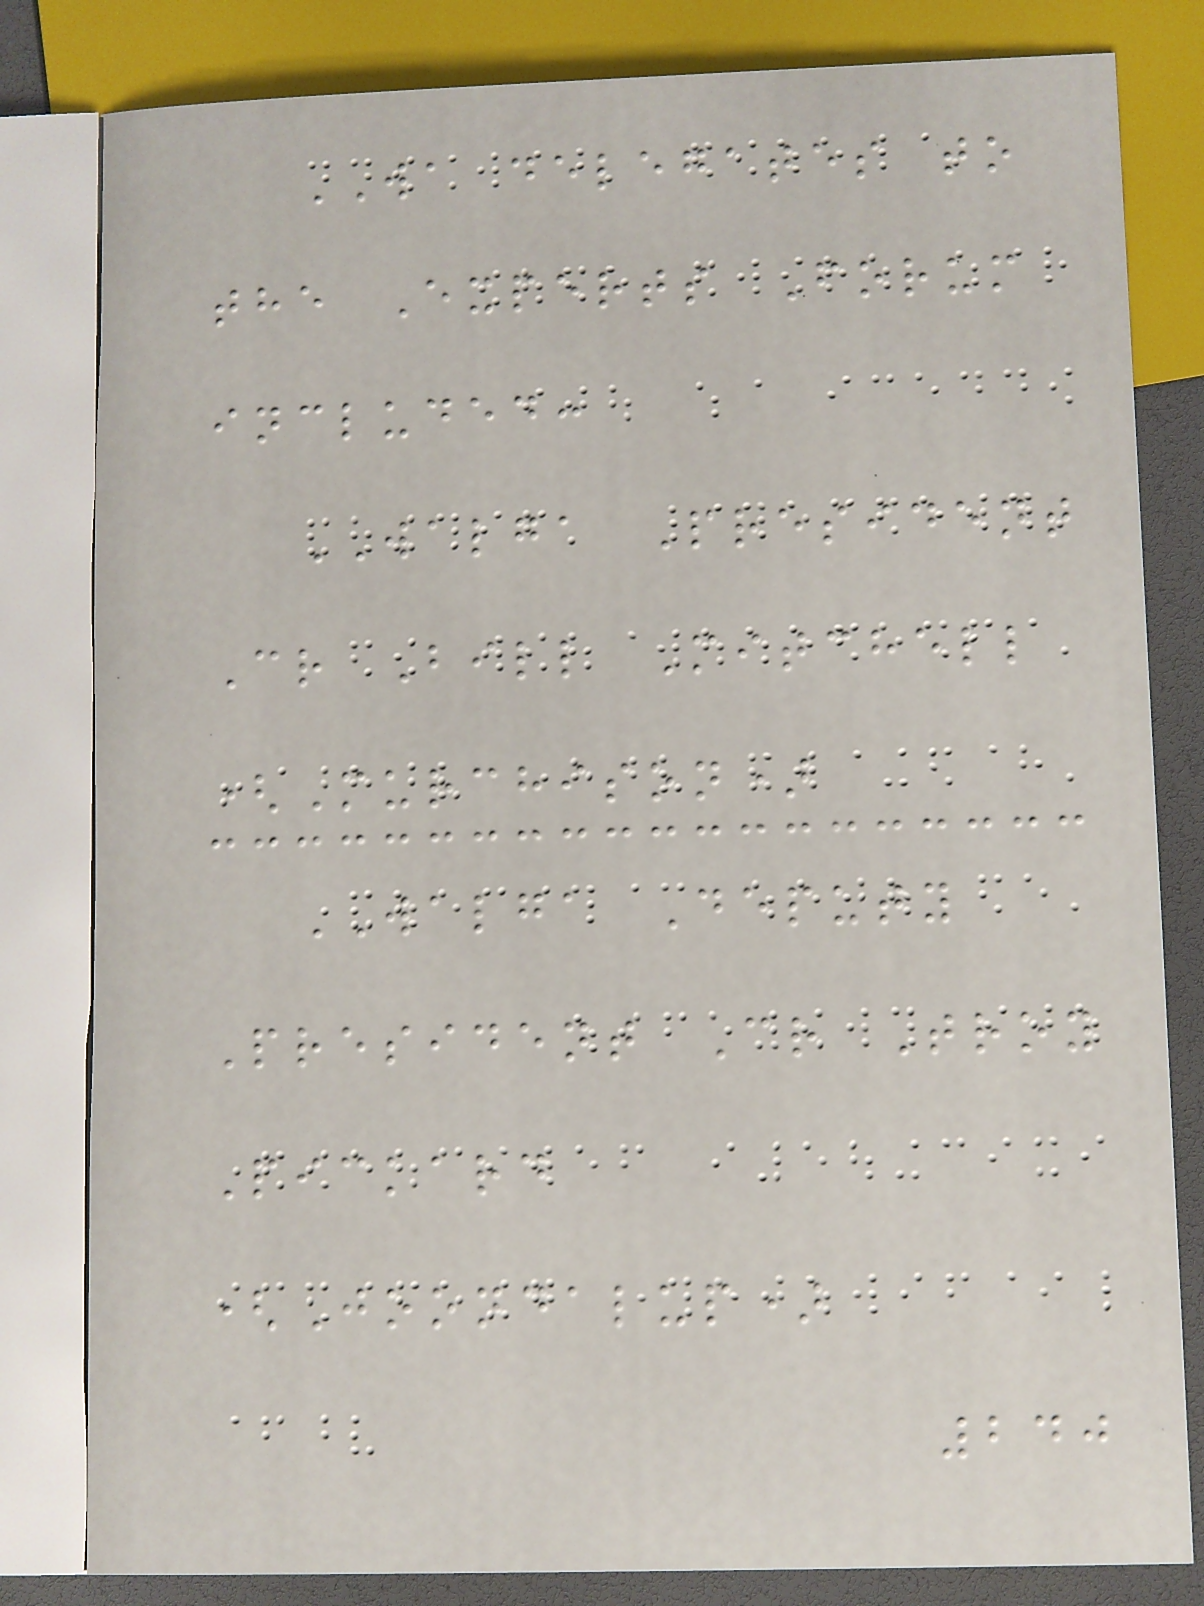WA delegates to
the Experts Forum
included:
WALGA President
Cr Bill Mitchell
(Murchison)
WALGA Deputy
President Cr Troy
Pickard
(Joondalup)
240
